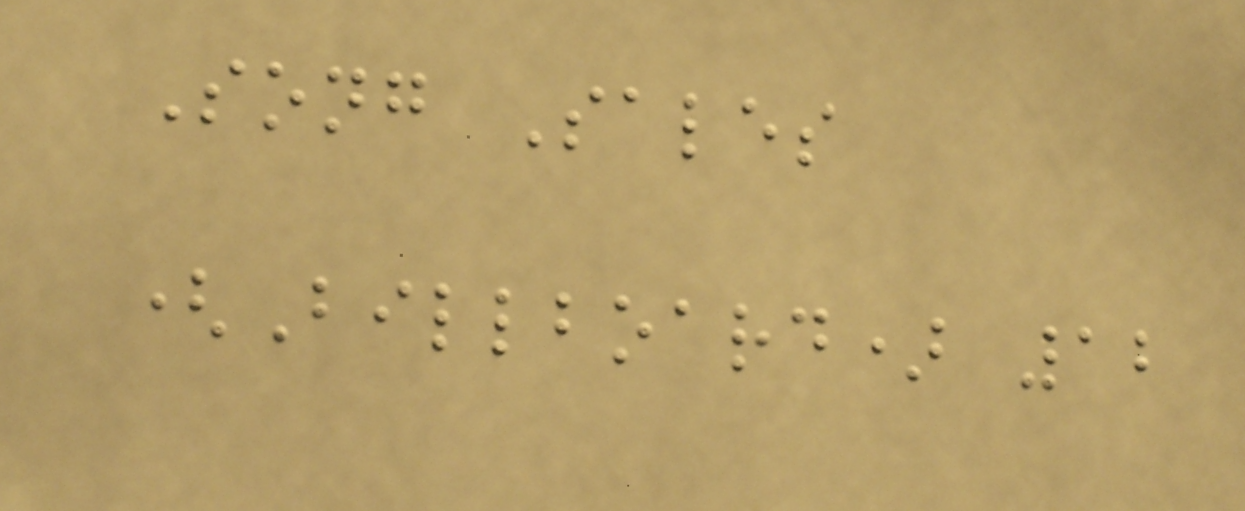Song Sales
(Billboard) 12
